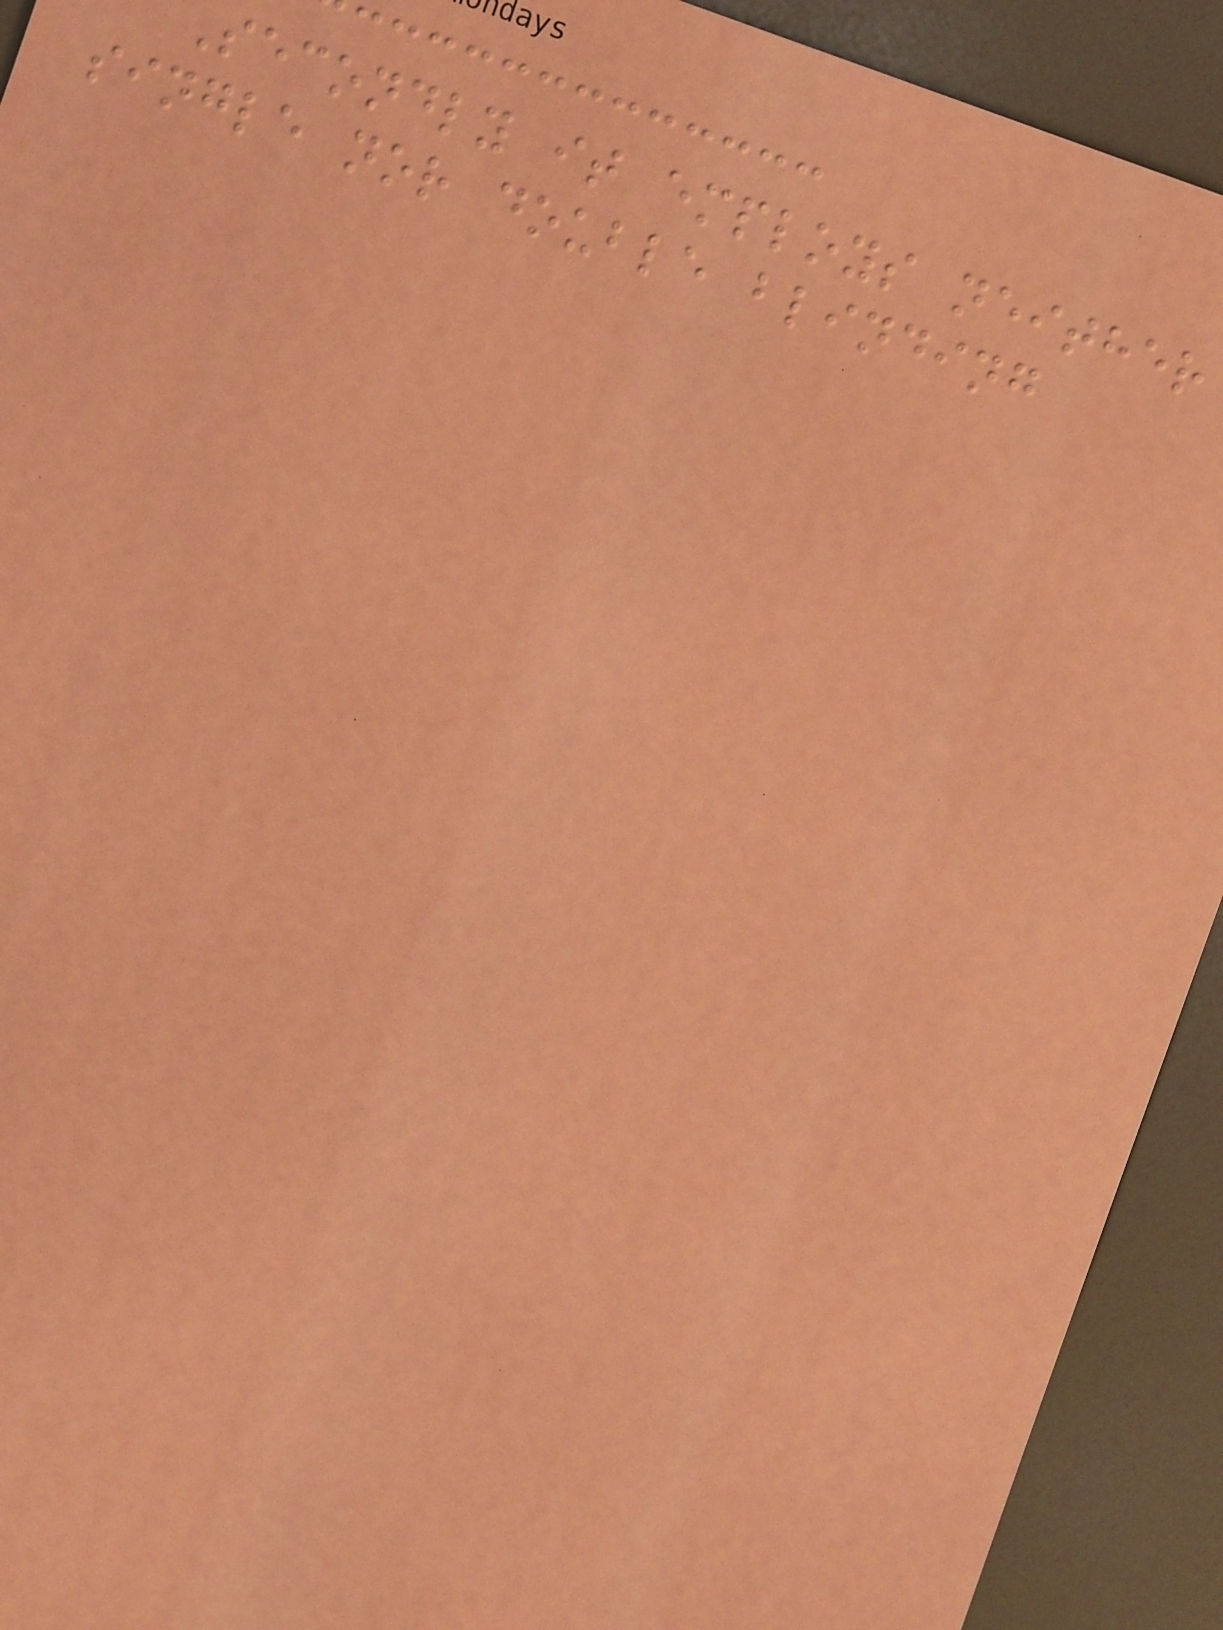Secondly it employs neither
single nor double blinding
